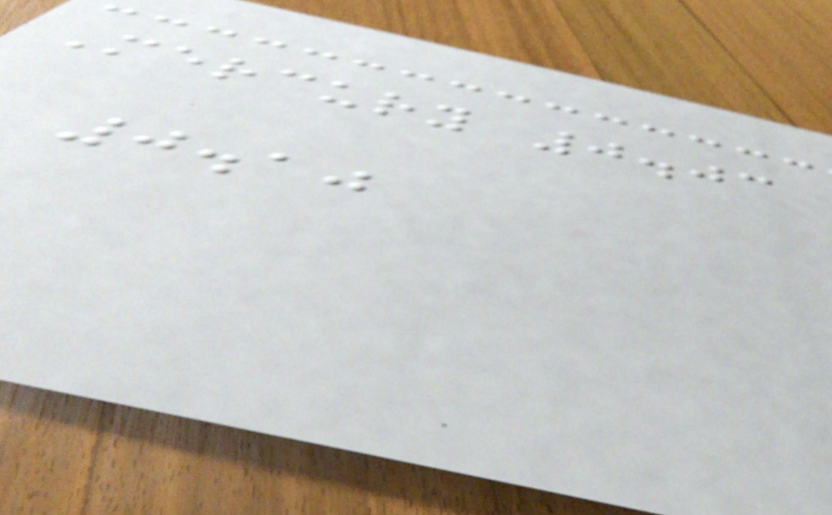Mercury 0.03
0.10
